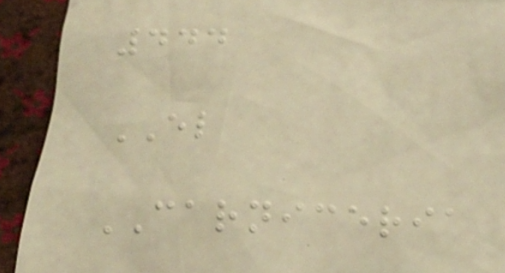444
EL
CARNICERIA
